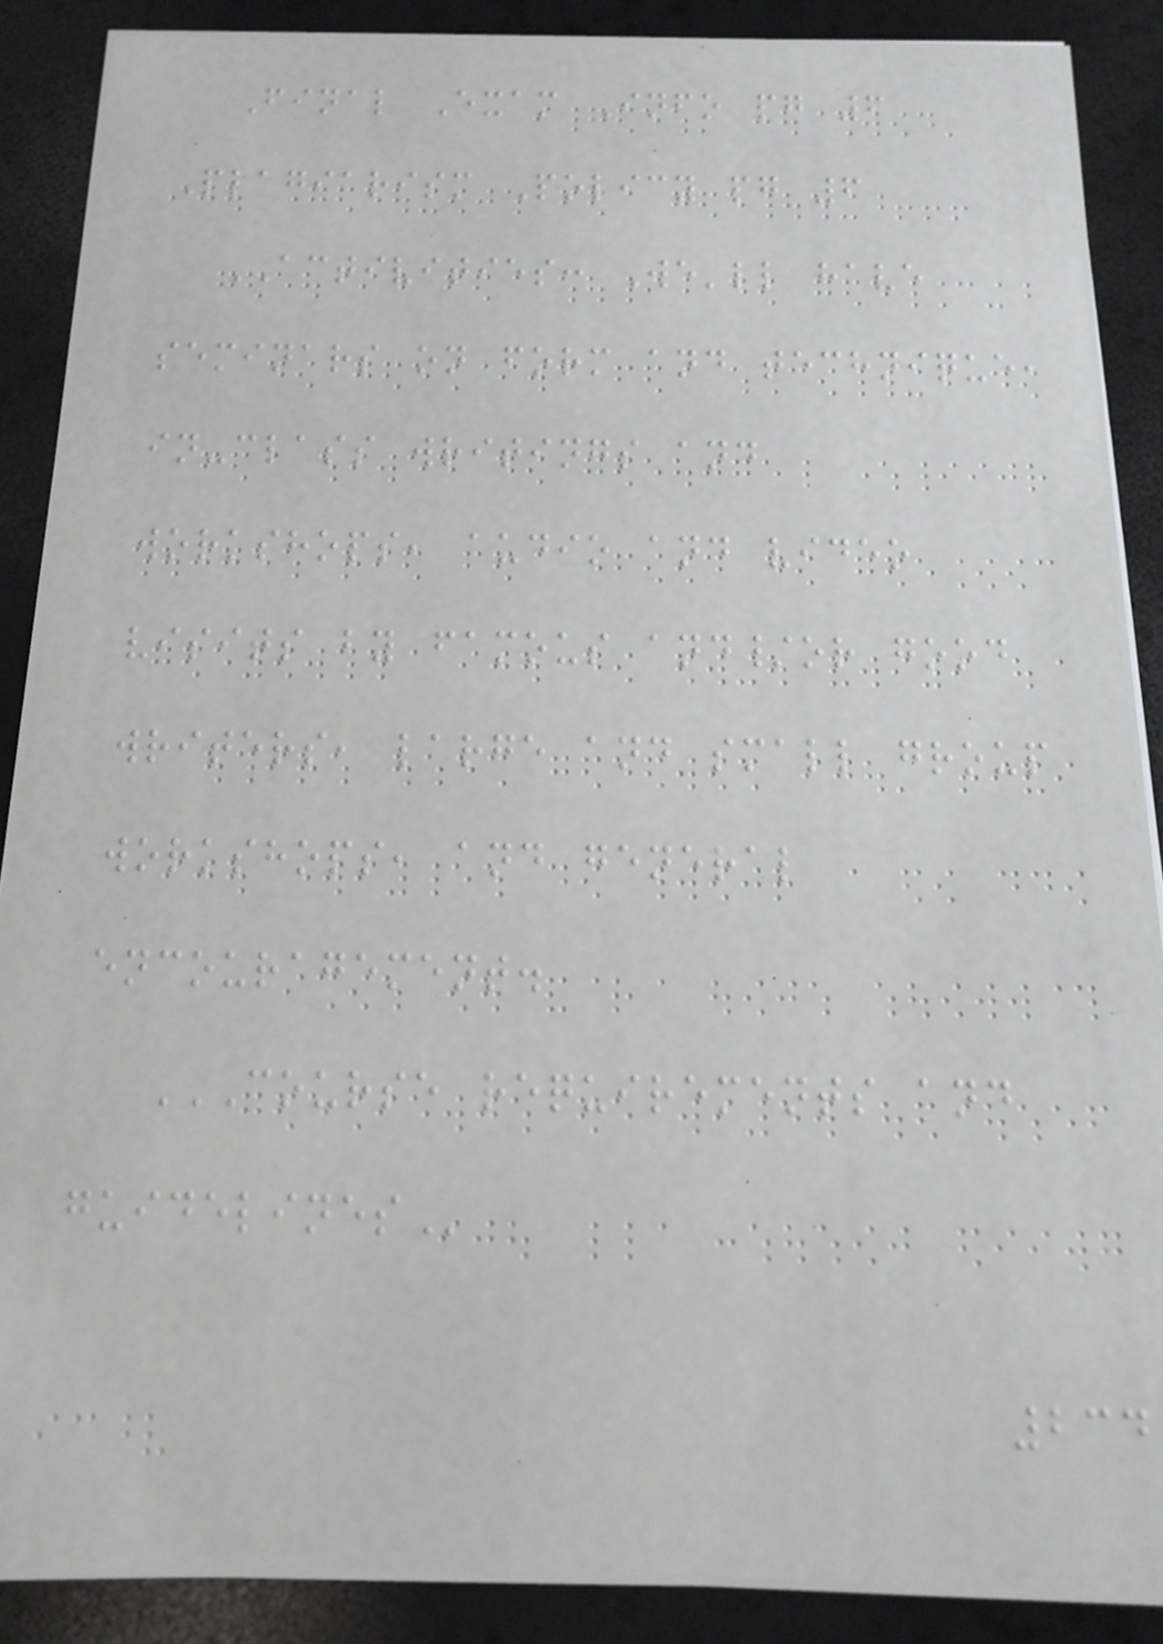Final Exam Info pg 6
Plagiarism Policy pg 6
ACTIVITIES: We'll have
seminars on form and technique,
in-class writings and
workshops, audio and video
visits by famous and/or good
writers, large and small group
workshops, and general
encouragement.
COURSE REQUIREMENTS AND
GUIDELINES
234
